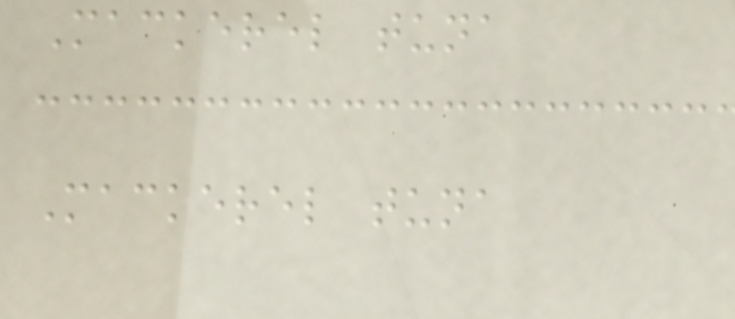Mackerel tuna
Mackerel tuna
